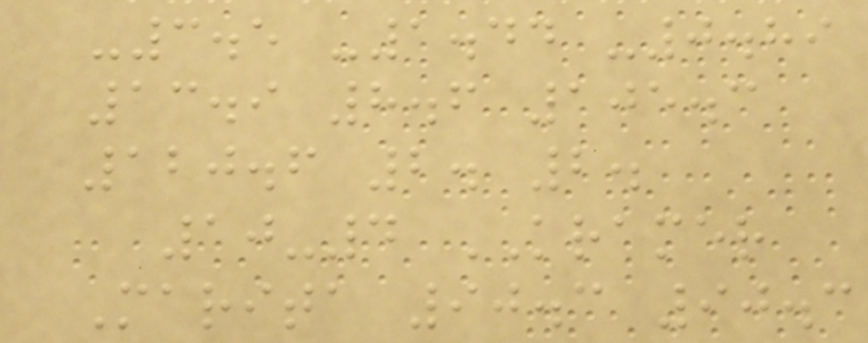-3.5 -1.44 -0.89
13.9 8.6 105.3
120.6 2. 2.
10-4 KRAMER
Marita 90.3 90.3
